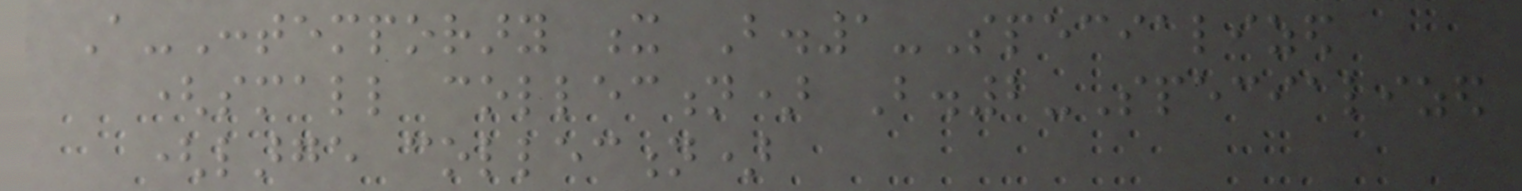A-Contemporary x B.1-Specialized
(small collection) B.2-Specialized
(large collection)
